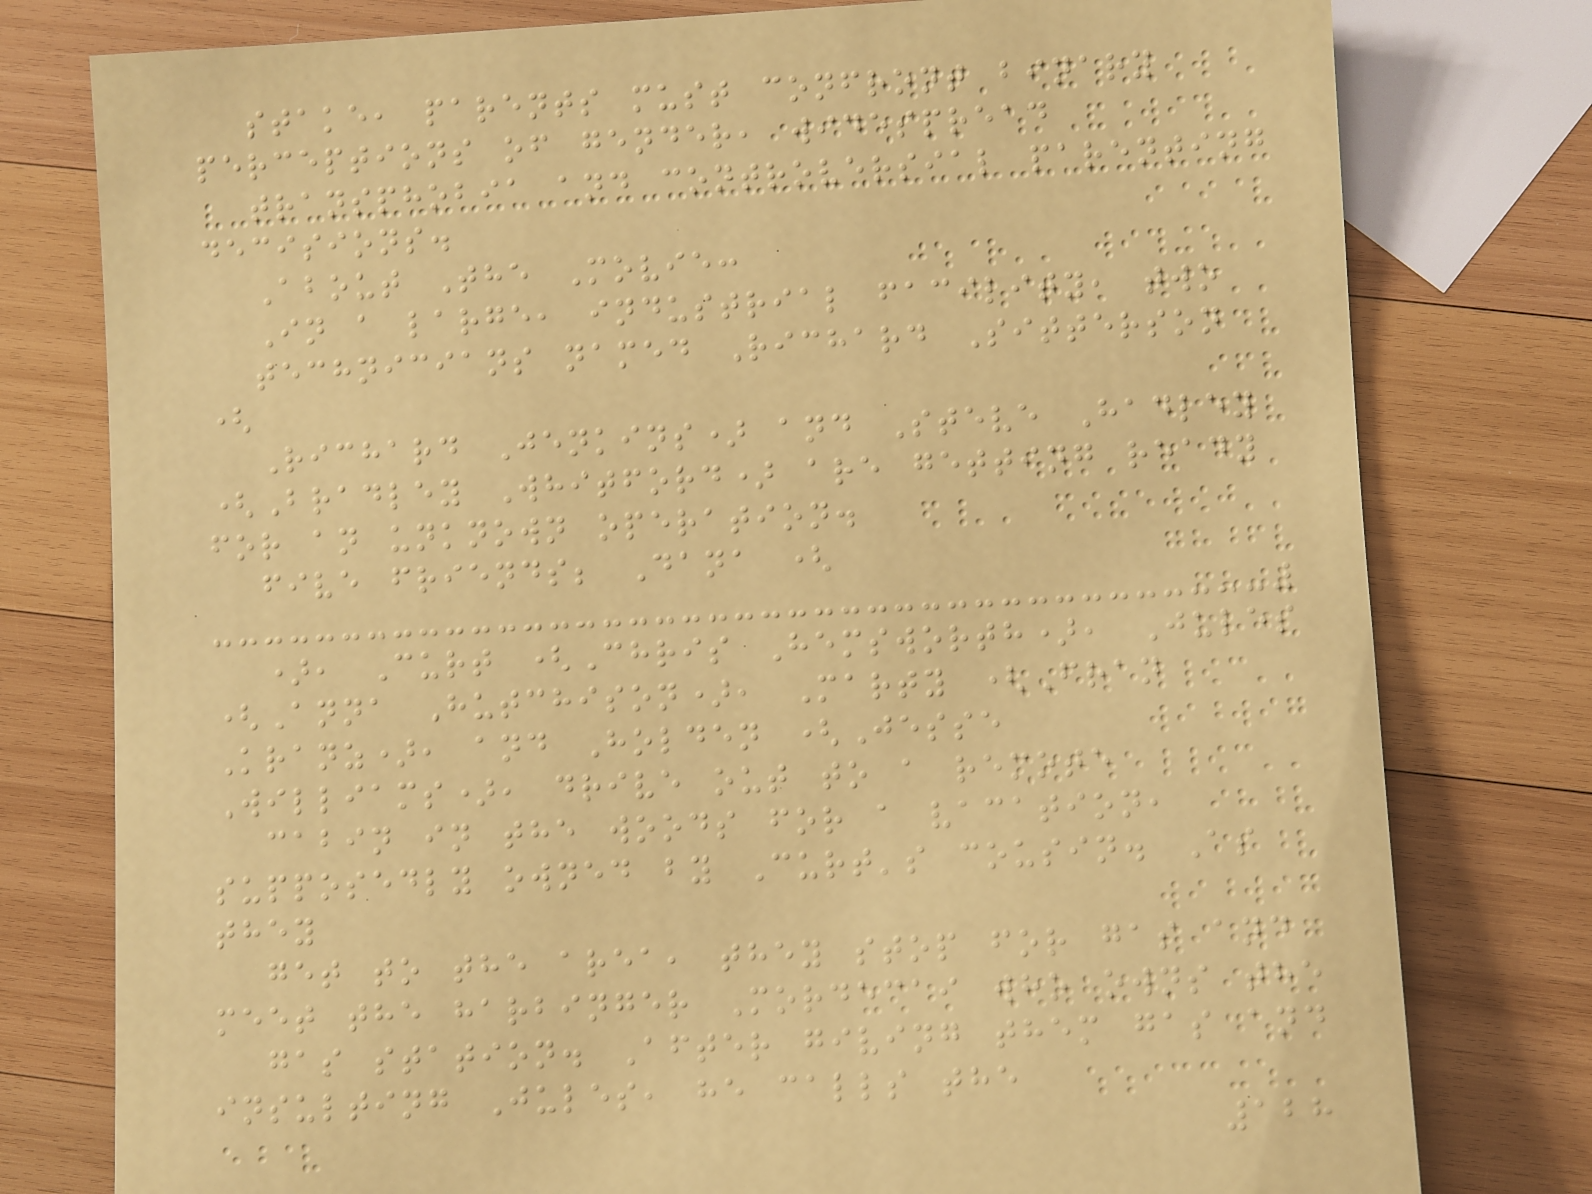stake, parents must confront binary
perceptions of gender, widespread
transphobia and controversial parenting
decisions.
About The Movie:
In a large, industrial facility, two
technicians named Richard Sitterson
(
Richard Jenkins) and Steve Hadley
(Bradley Whitford) are getting ready
for an unknown operation.
five friends; Dana (
), Curt (Chris Hemsworth), Jules
(Anna Hutchison), Marty (Fran
Kranz), and Holden (Jesse
Williams), drive out to a remote
cabin in the woods for a vacation,
supposedly owned by Curt's cousin. As
they
get to the area, they stop for gas and
meet the harbinger Mordecai who owns the
gas station. After giving them gas and
insulting Jules, he calls the
128
